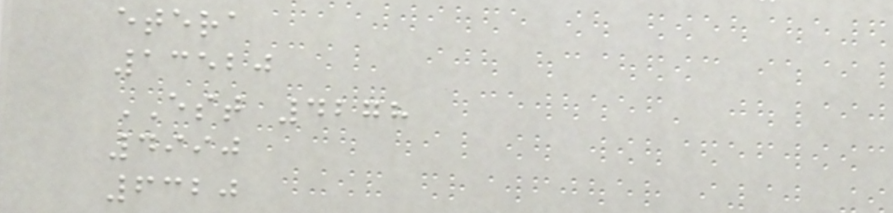etera
13520
EST 4278
4990
6320
